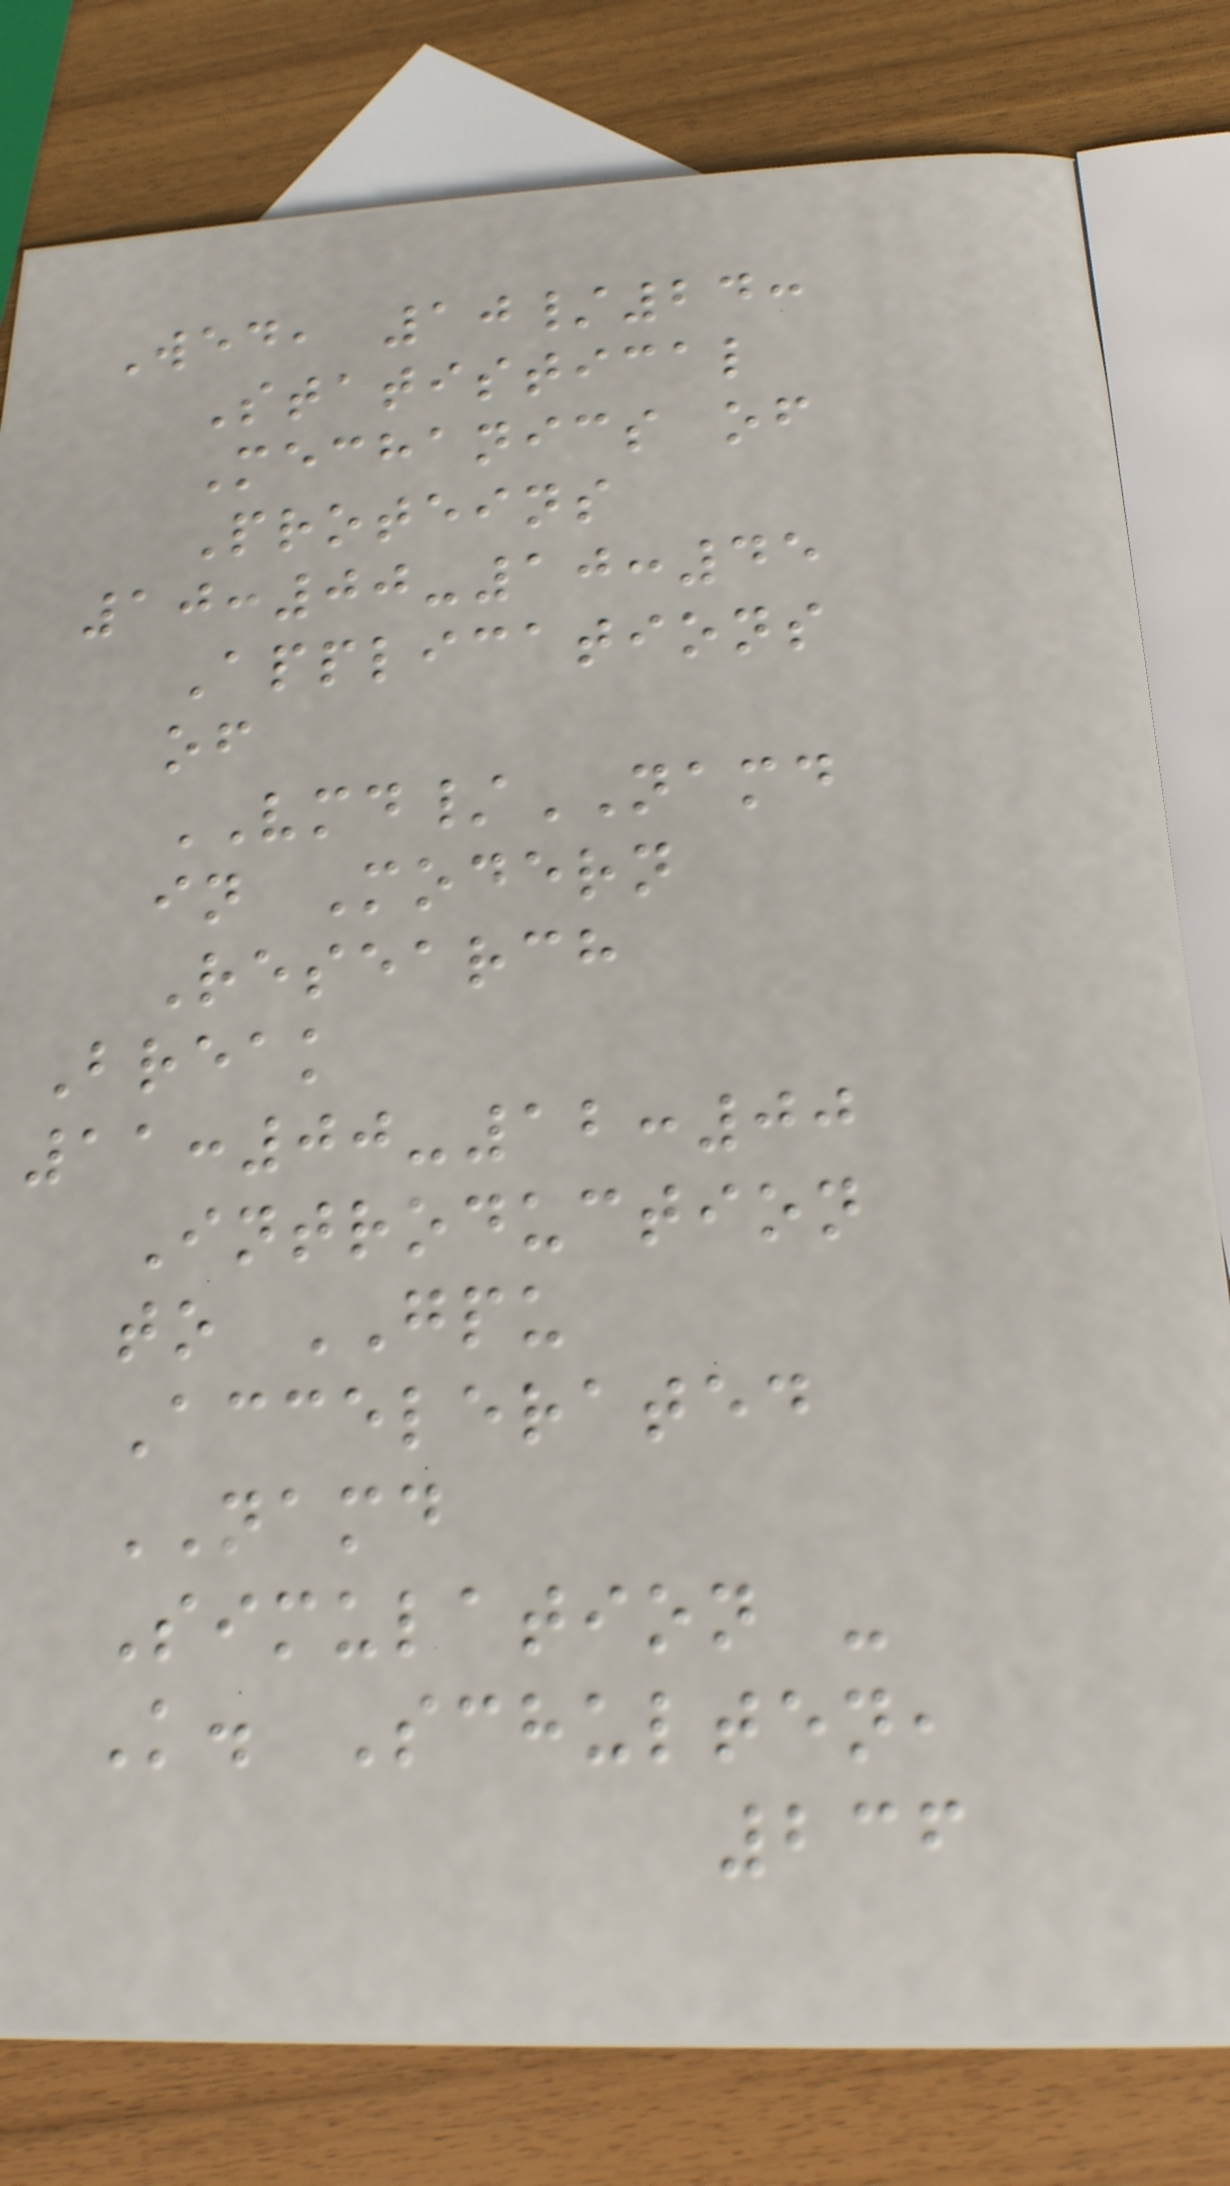Wed, 10/24:
Statistical
Mechanics of
Proteins
10:00-10:45
Applications
of
VMD/NAMD
in Modern
Research
Break
11:00-12:00
Introduction
to GPU
Accelerated
NAMD
Simulation -
K. Schulten,
236
